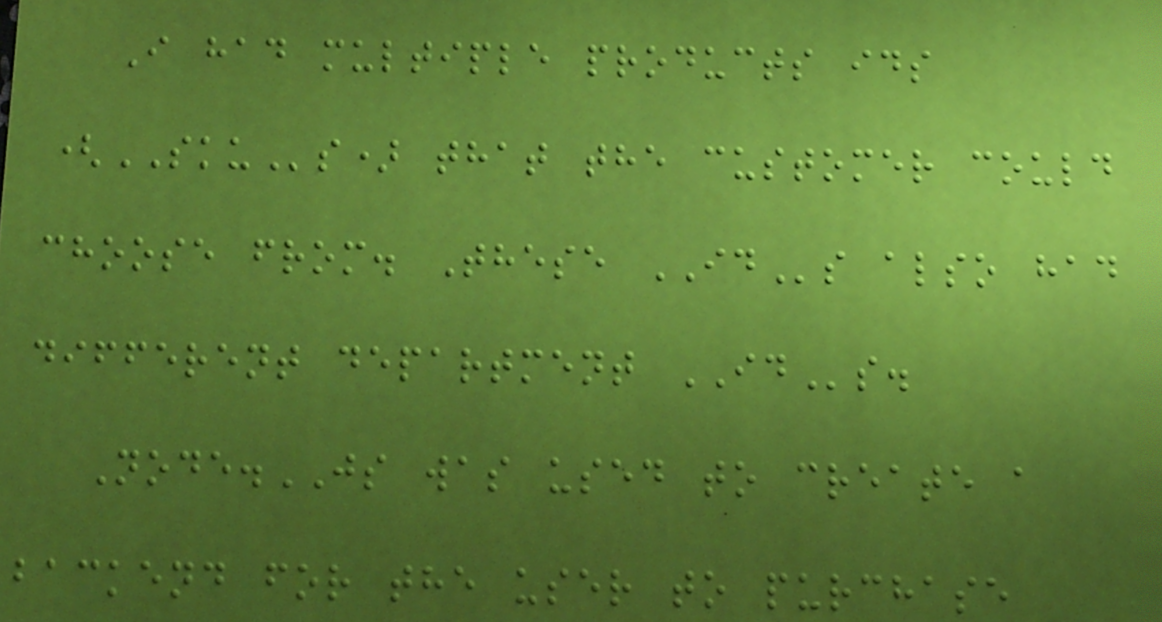I had multiple products ids
(SKUs) that the customer could
choose from. These IDs also had
different department IDs.
Node.JS was used to create a
backend for the user to purchase
